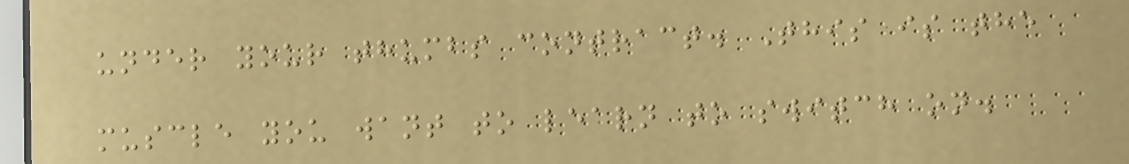under your thumbs contract. This is the
muscle you want to learn to switch on.
